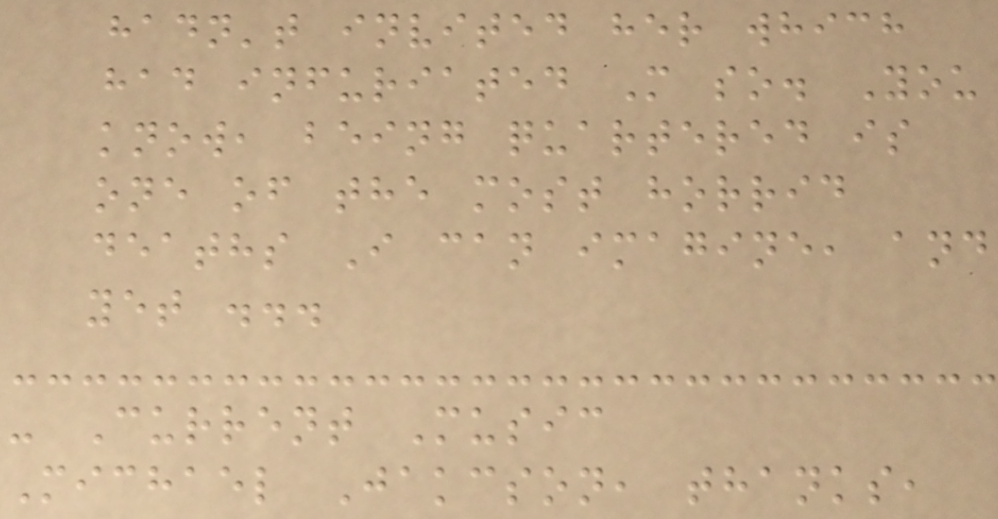hadn't invited her which
had infuriated M so. You
know, being quartered is
one of the most horrid
deaths I can imagine, and
yet ...
- Current Music
Michael Jakcson, thanks,
